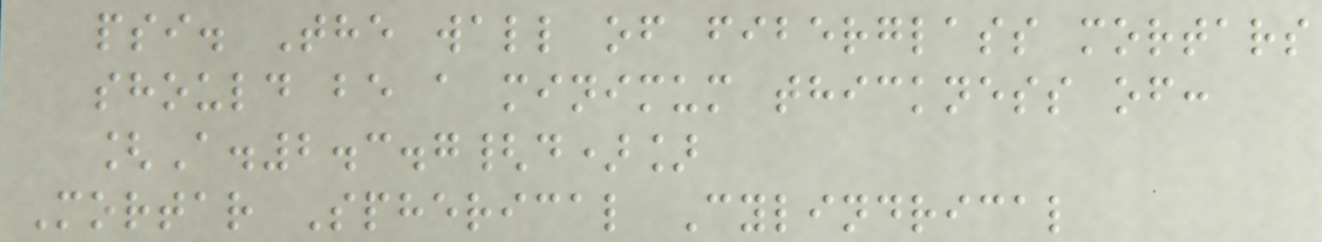psi. The wall of fiberglass mortars
should be a minimum thickness of:
[A.2.3.7{d)]
Mortar Spherical Cylindrical
